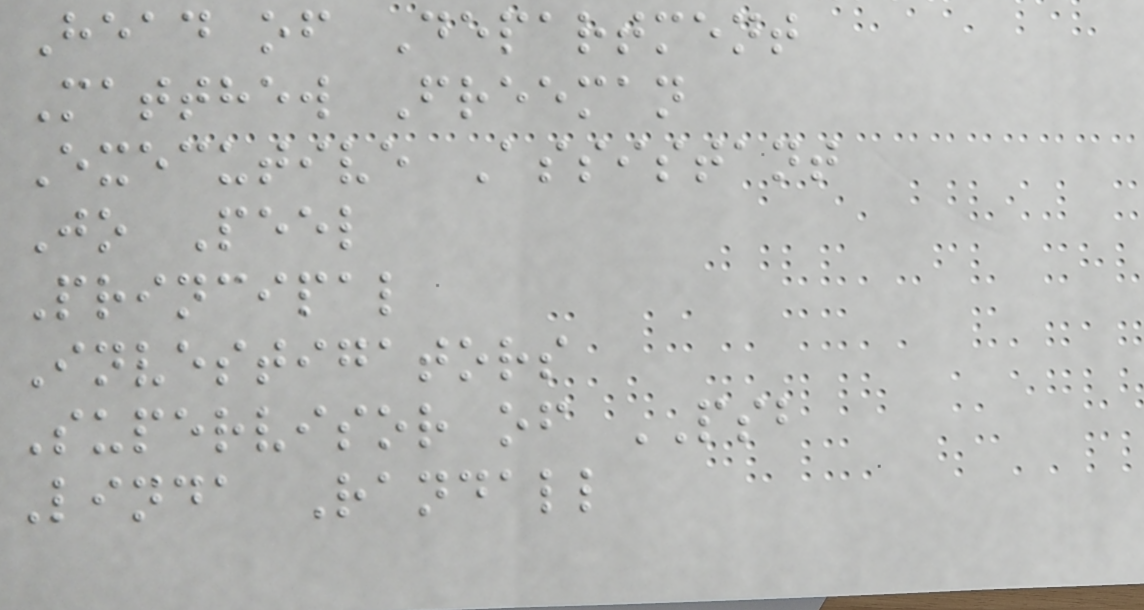Head of Department
Matthew Freeman
Executive Assistant
Jo Peel
Principal
Investigators
Supervisor of PSB
Linda Randall
